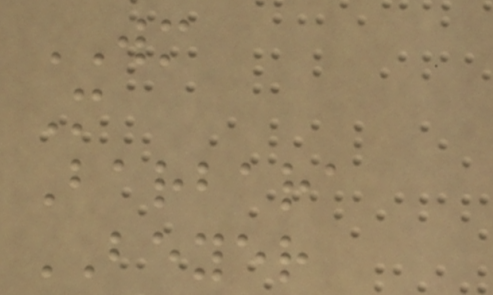WM
M
Barbara
BEYER
